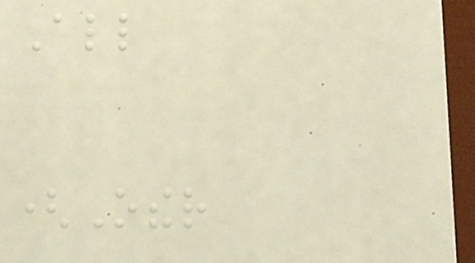All
(Other
